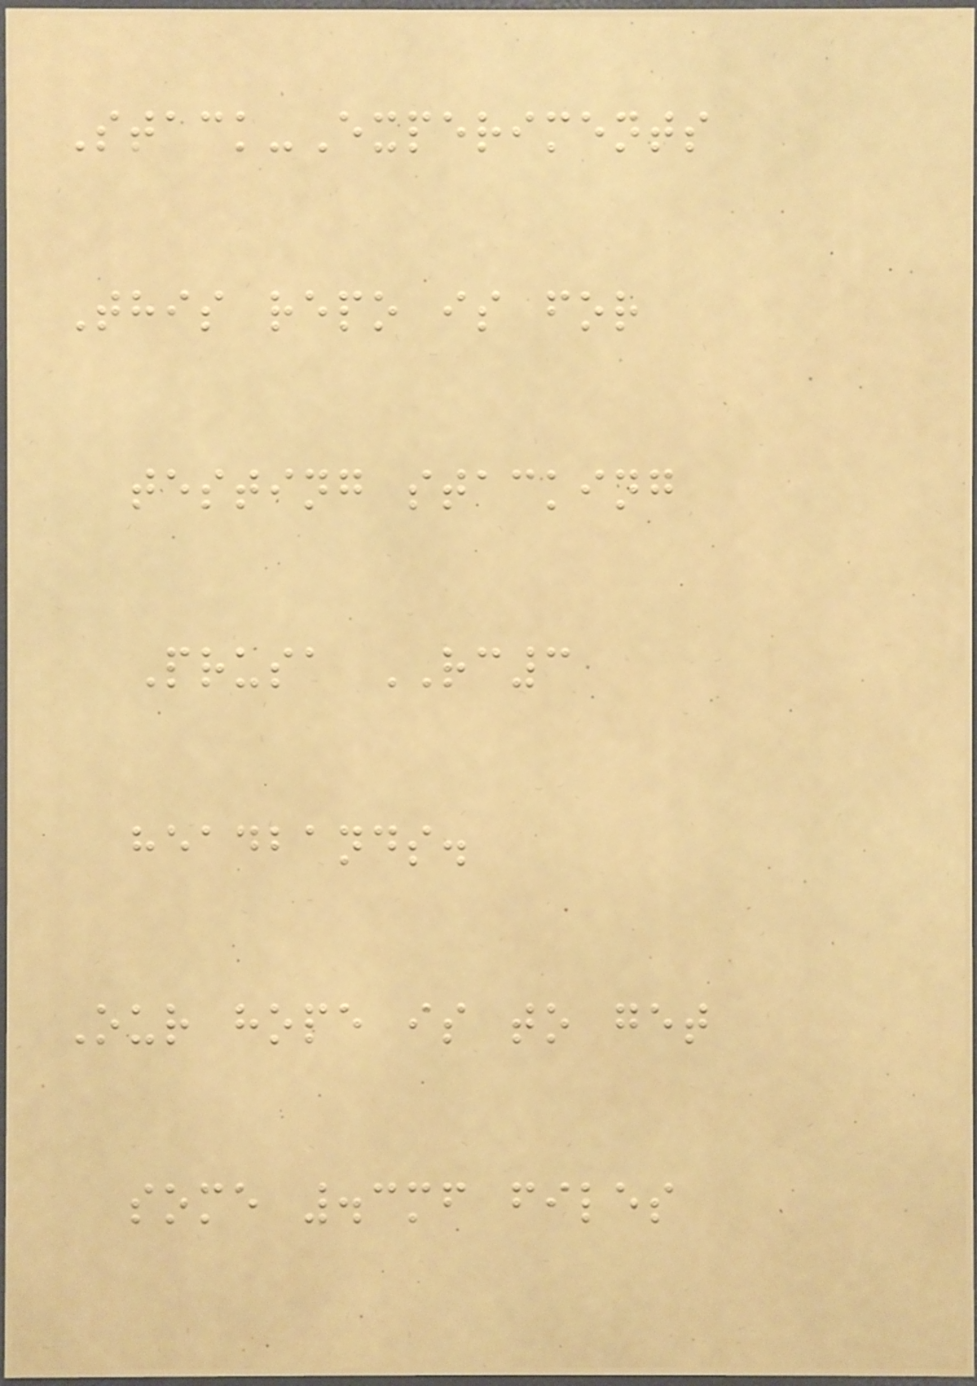Stack-Experiments
This repo is for
testing stacking
Prusa RC3
headbands.
Our hope is to get
some .3mf files
